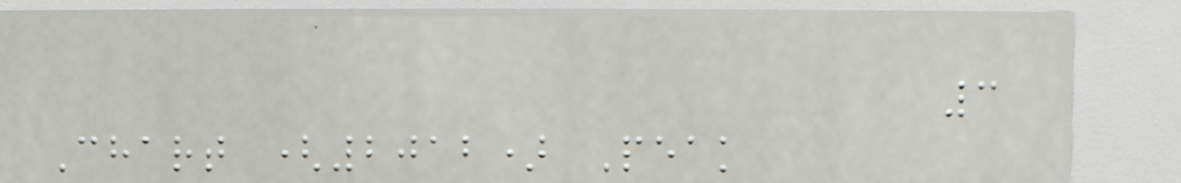3
Chart (2012) Peak
